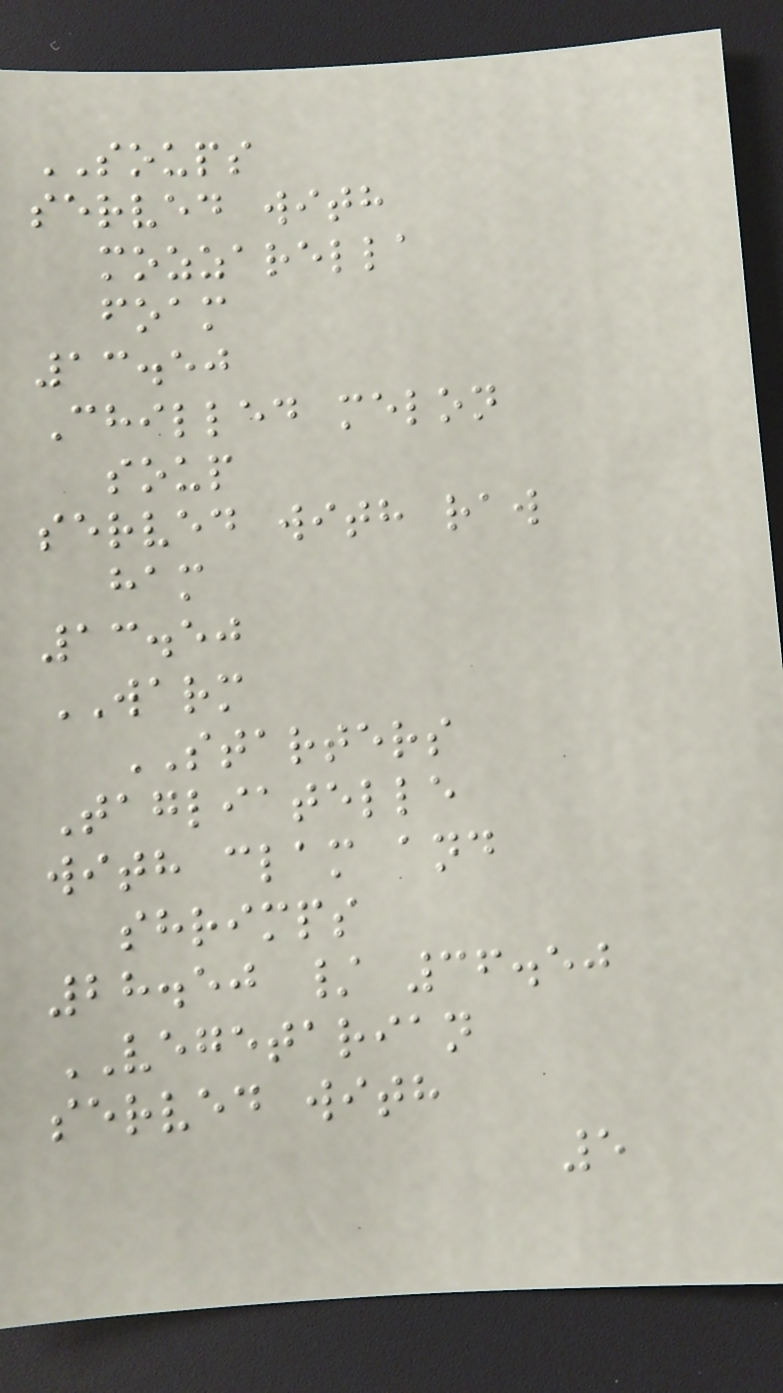SOUPS
served with
mozzarella
foam
13.50
Chilled melon
soup
served with raw
ham
13.50
WARM
STARTERS
Tagliatelle
with clam and
shrimps
28.50 / 36.50
VEGETARIAN
served with
5
